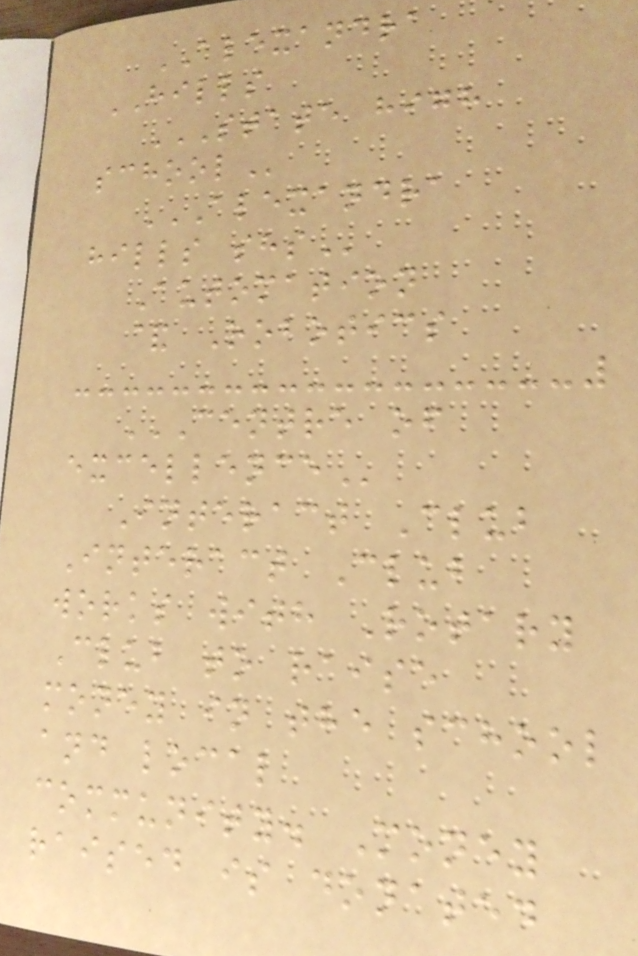ALEXANDRA
HILLS
STATE HIGH
SCHOOL
ALEXANDRA
HILLS SHS
Automation
& Robotics
CENTRE OF
EXCELLENCE
Interact Club
Interact Club
works with Rotary
Club to raise
money in the school
and local
community. Money
raised is donated
